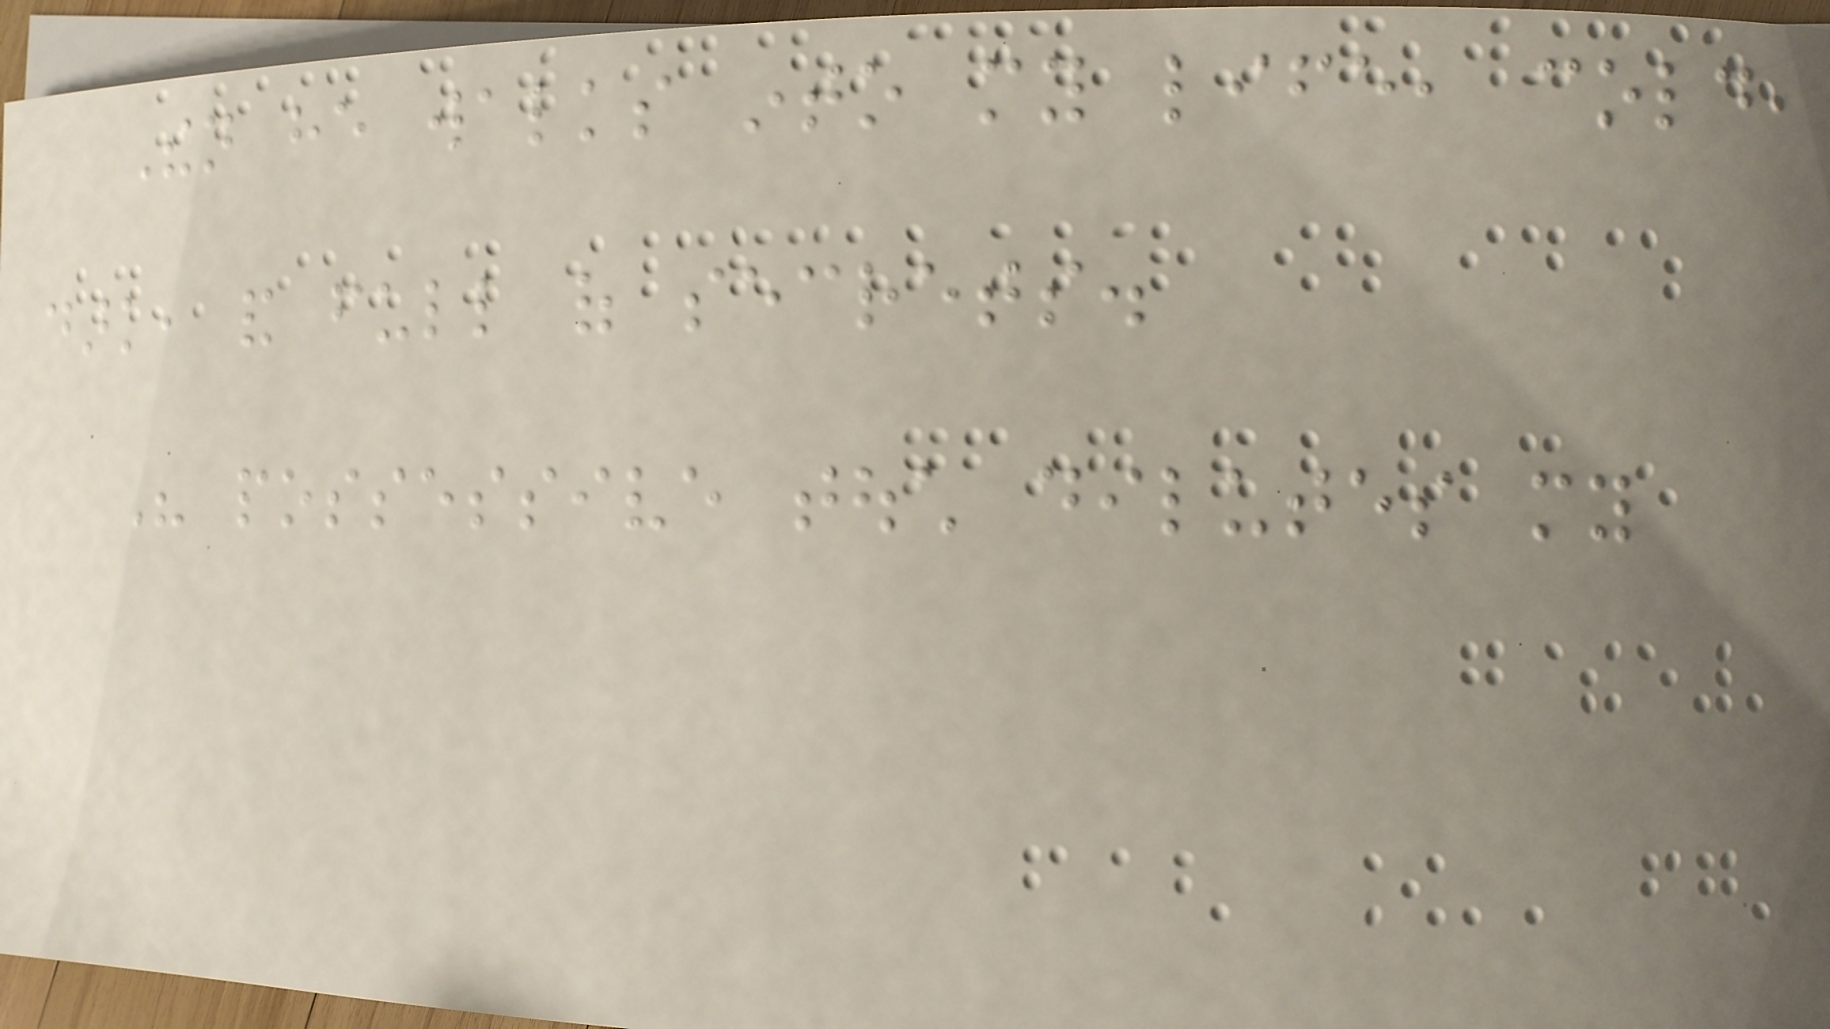Then he walks into my life, cold,
dark, and full of secrets.
His possessive touch dilutes my
